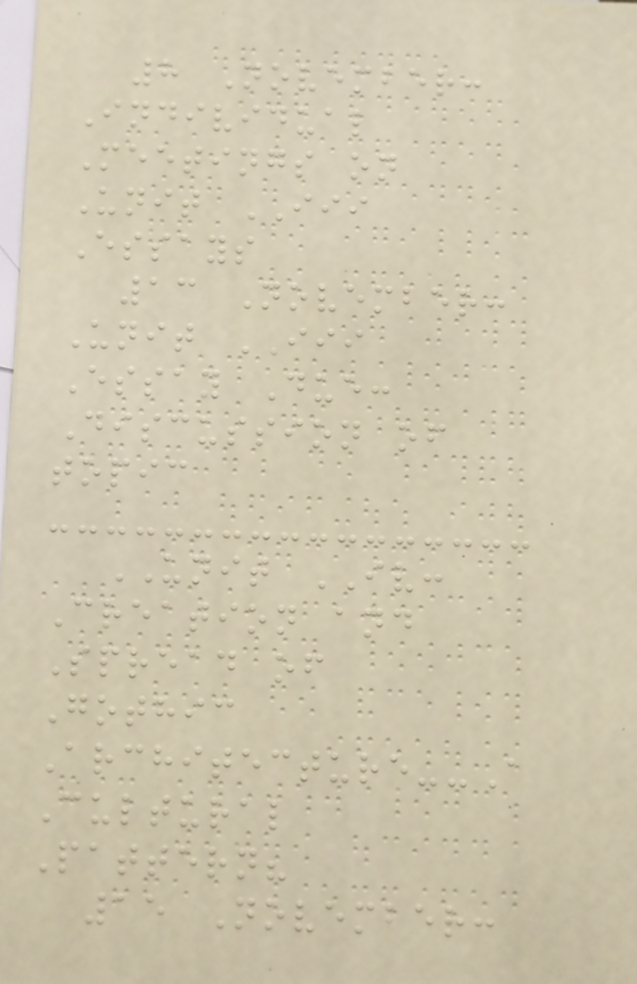8 November:
Individual
Meetings on
Unit III
Essays
13 November:
Unit III
Essay Due:
Discussion of
topic
UNIT IV:
Creation and
Spread of
Gothic
Architecture--A
Cultural
Pattern?
15 November:
